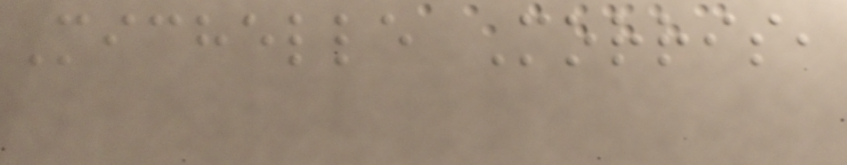Michelle Morris,
